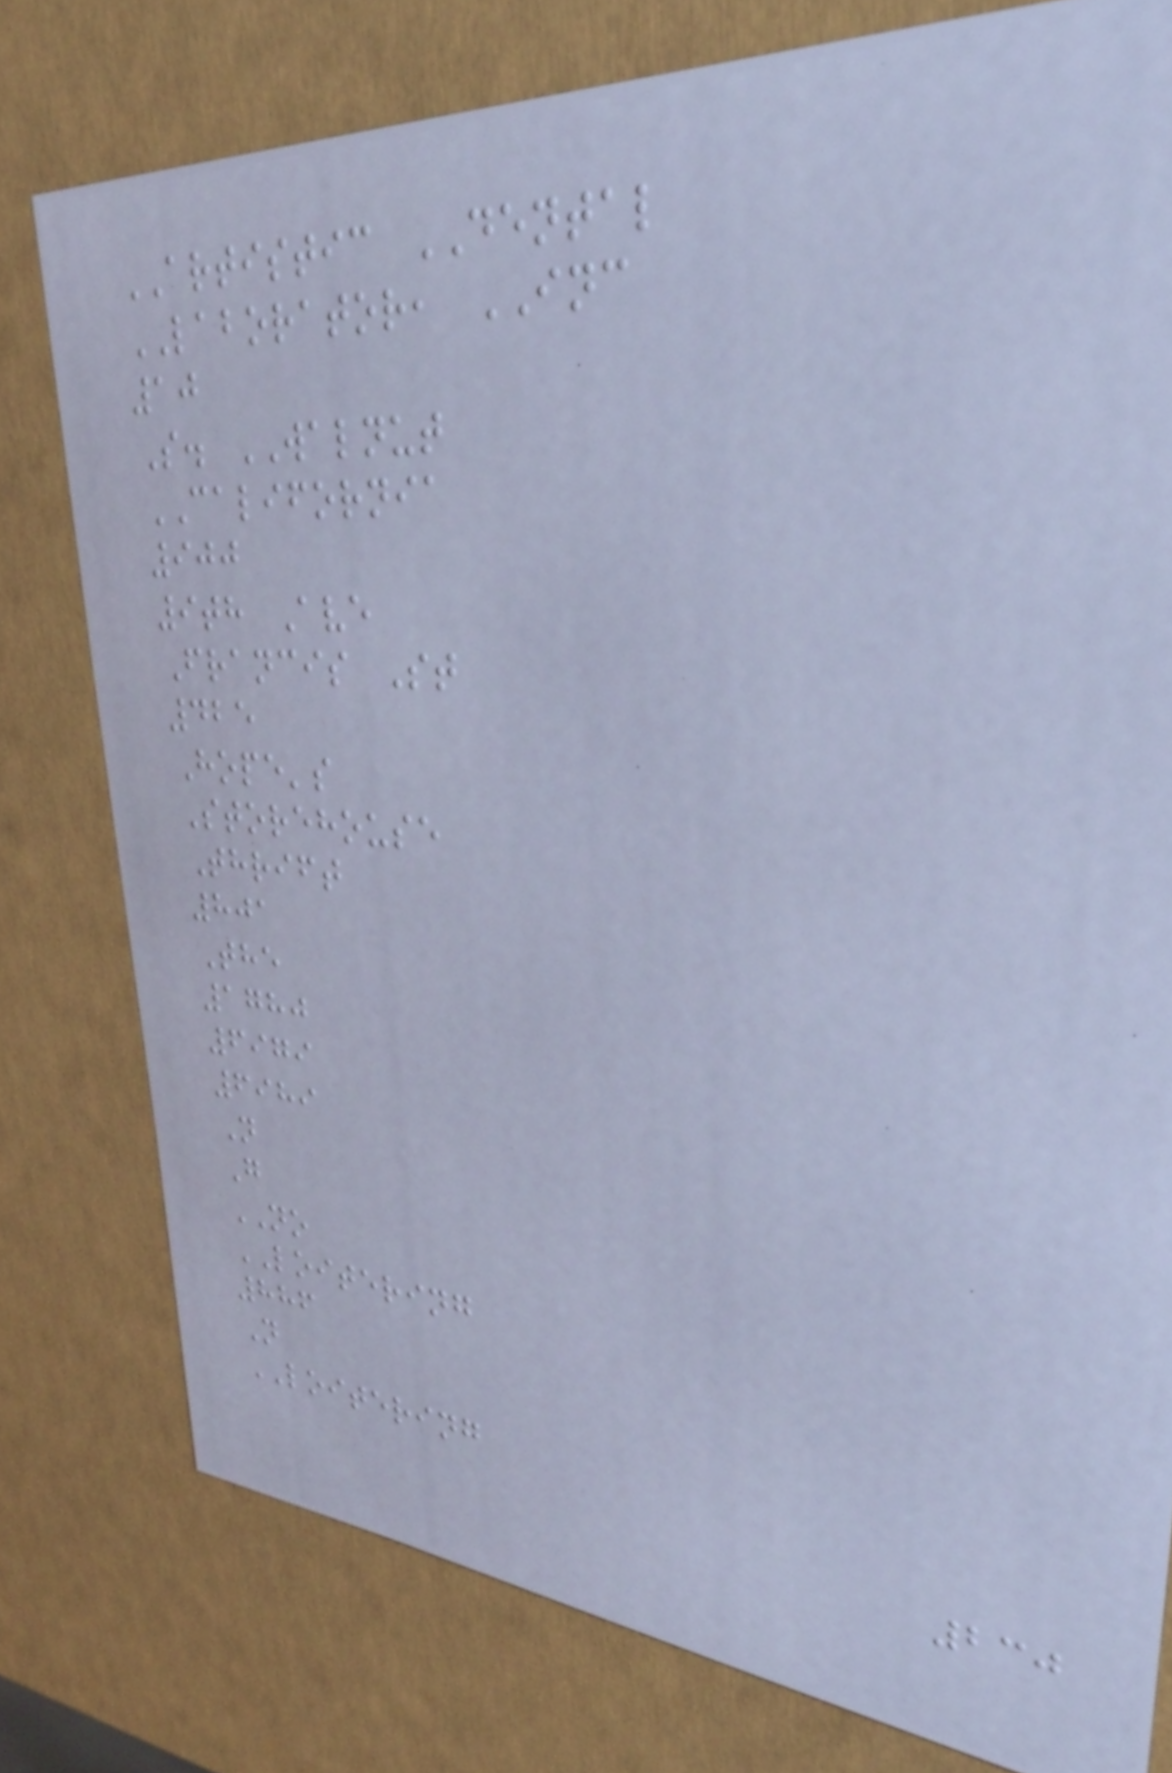ARTISTIC DENTAL
LABORATOR, INC
10
S. WALNUT
CALIFORNIA
900
9th Ave
Francis St
425
Hope's
Storehouse
Thrift
801
The
1780
6979
6989
N
G
NO
LOITERING
886
N
LOITERING
230
